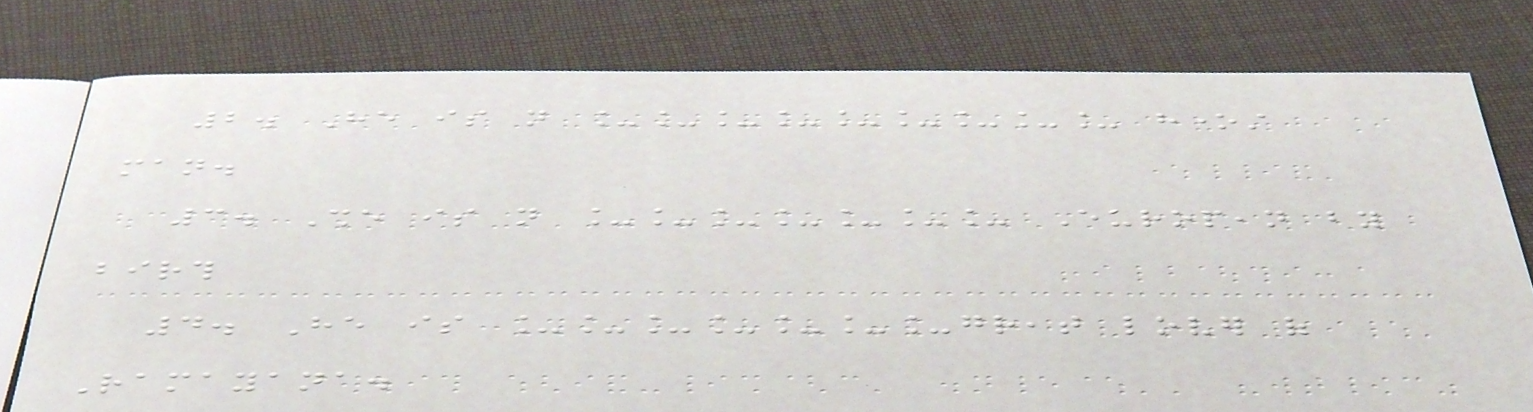2. He is not _________ honest
man.
3. She is not _______ European by
birth
4. He is _______great lover of
Ramayana.
